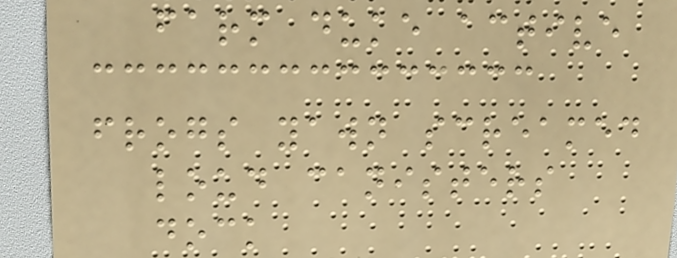farm duke active
frogs yawn screamed
loud canisters
dock
